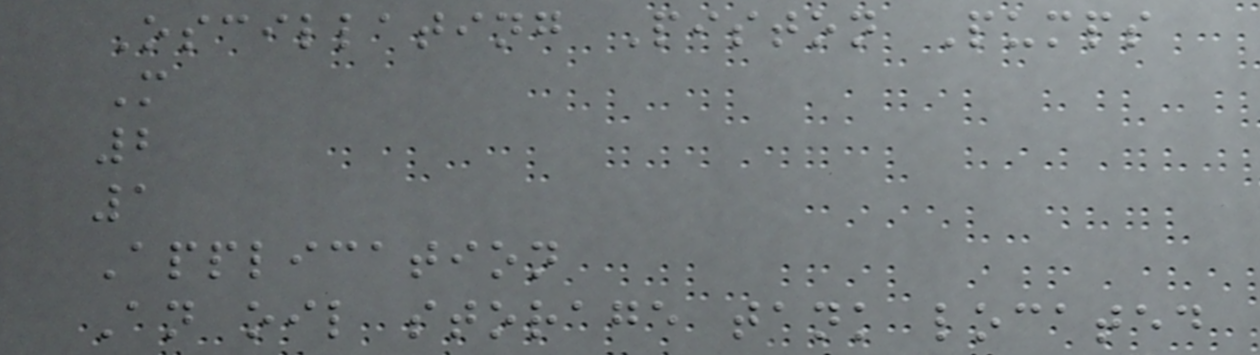Oscillating Piston Pumps
M
2
1
Application
An oil storage tank located
